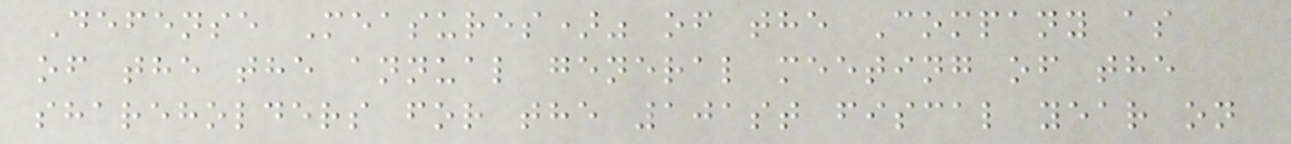Defense Measures)" of the Company as
of the the annual general meeting of the
shareholders for the 101st fiscal year on
